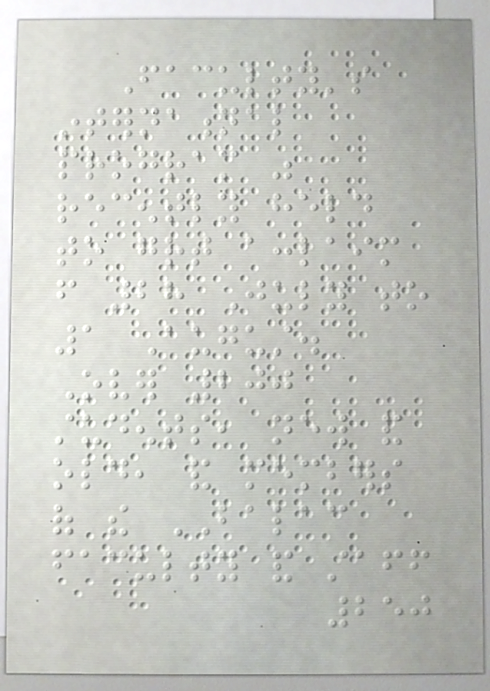Faculty's
international
program was
recently held
to great acclaim
from 28 July to
1 August.
Over 200
students, new and
old, and members
of the BALAC
faculty and staff
250
